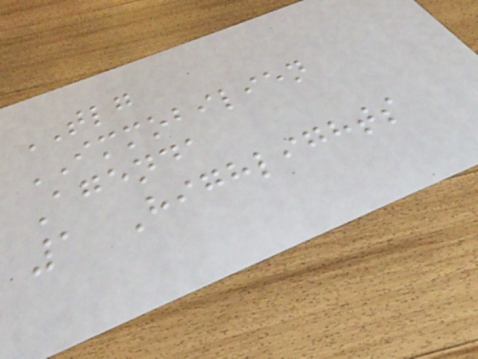TLG
IMMOBILIEN
Agenda
1 Highlights
